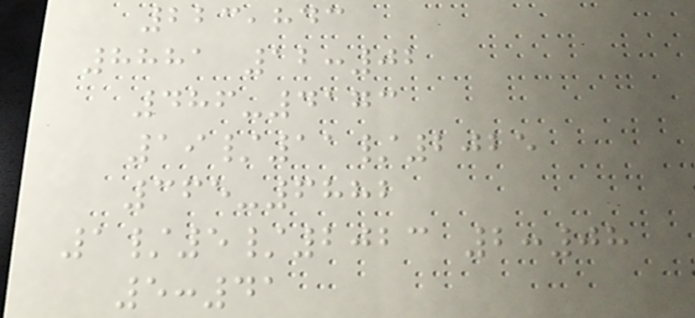223,843
8881 12:02
486-4173
19/11/2025
365-6882
1/5/2023 2:08
5:41
